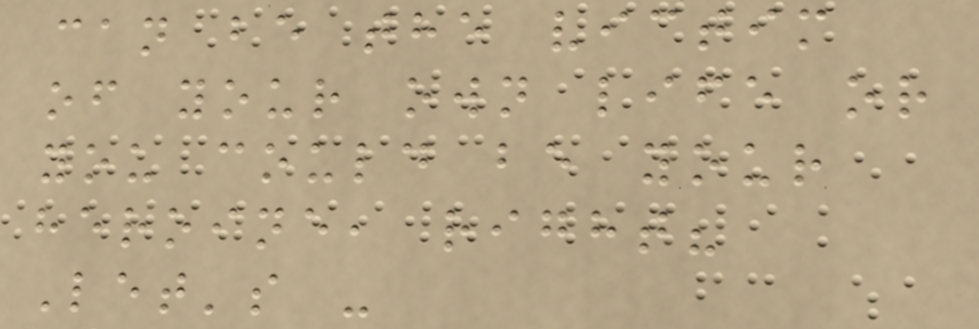can be the victim
of your own life or
you could be your
heroine, right?
Let's -
